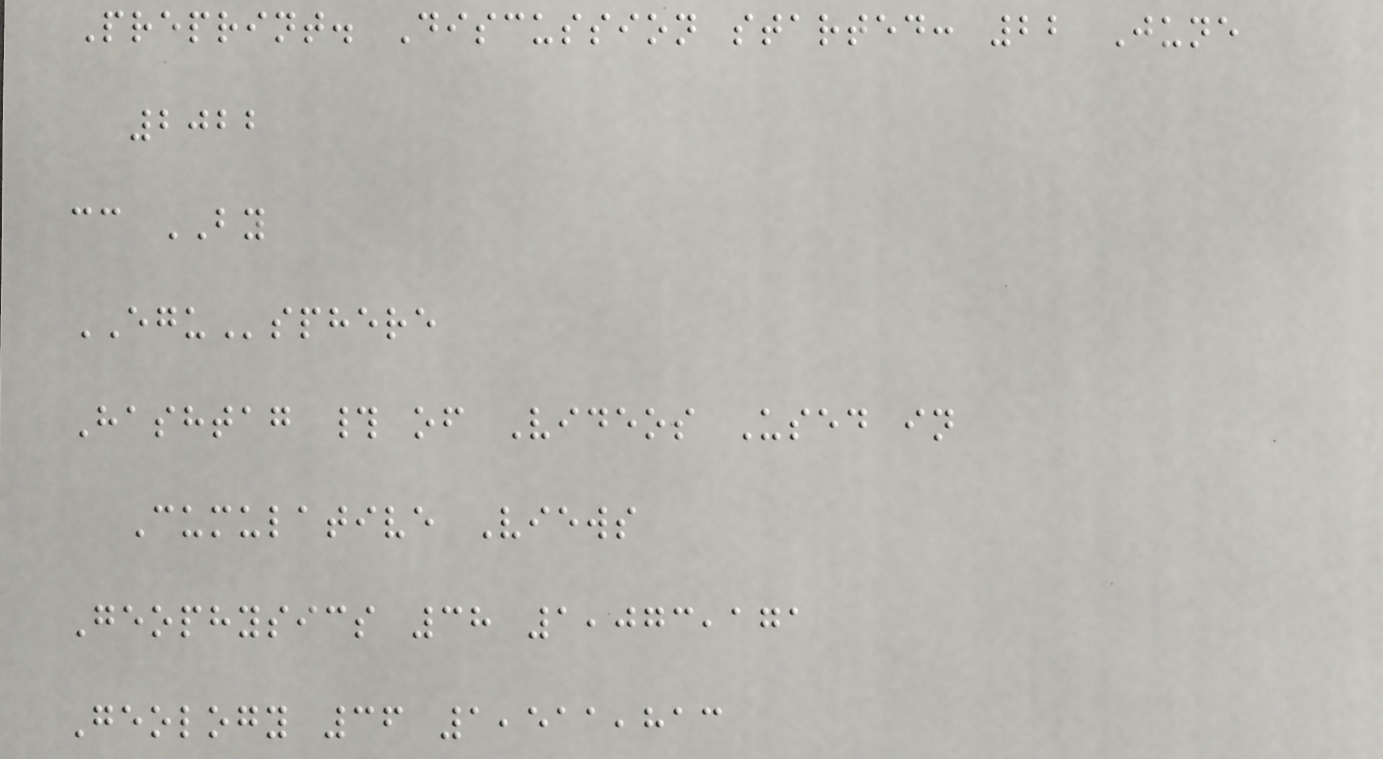Preprint. Discussion started: 22 June
2022
cc BY
EGUsphere
Hashtag # of Videos Used in
Cumulative Views
Geophysics 38 1,073,171
Geology 36 1,511,813
